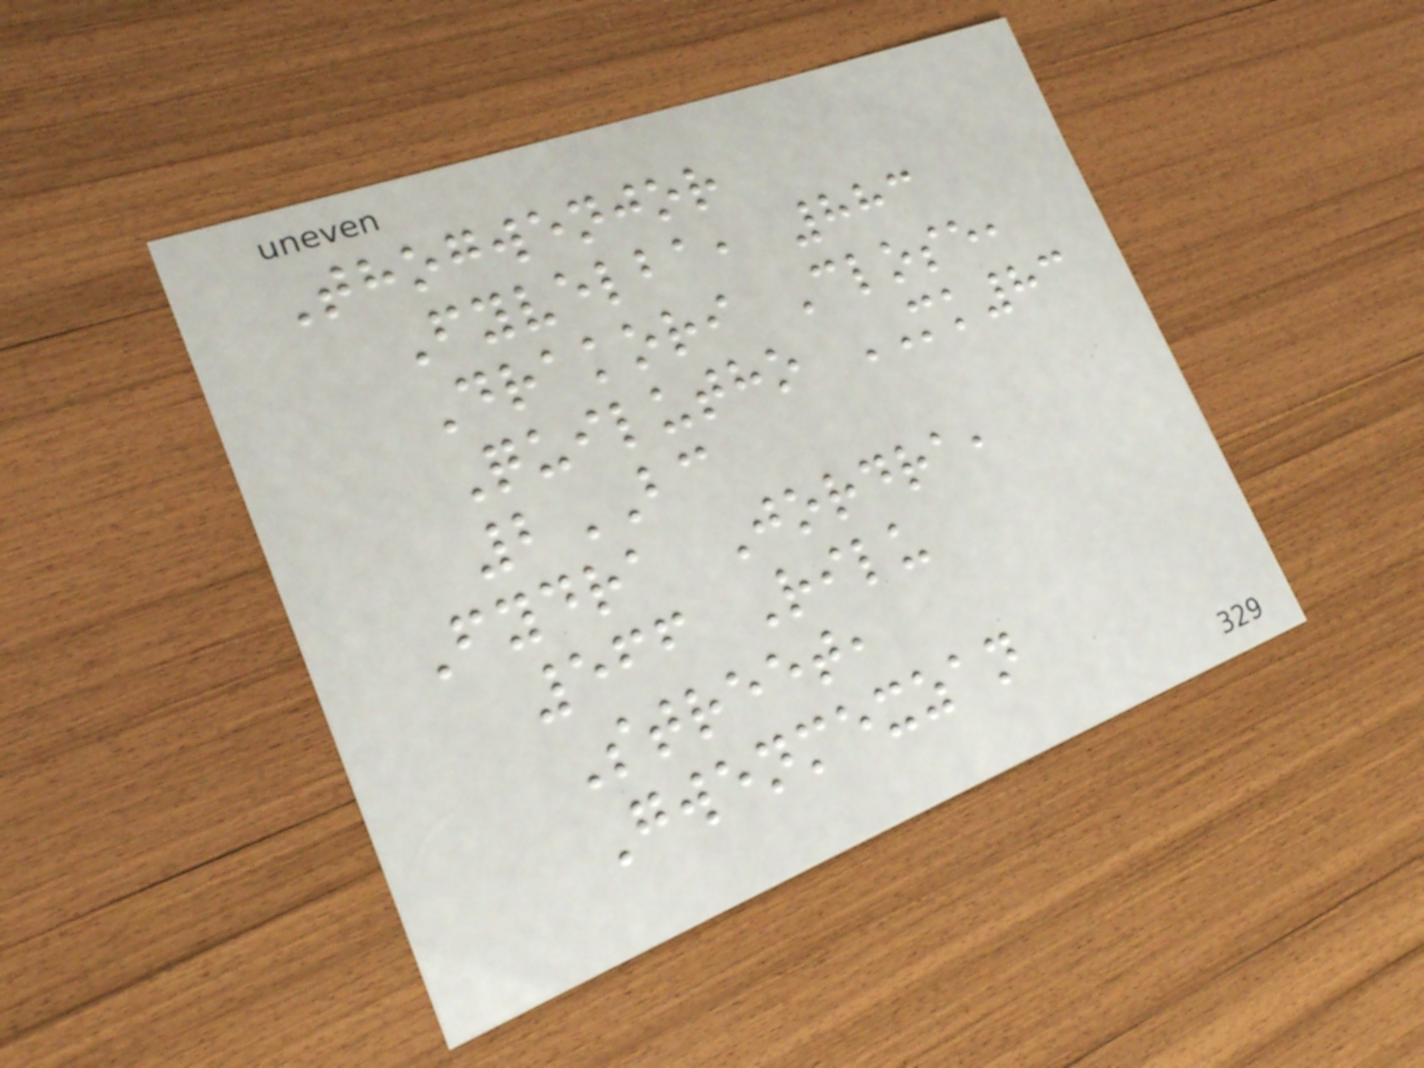Thogwenjor
Fyvelba, 883
Drakori Close,
Quilutho MK83
2BC
Fydra Jordra,
566 Rilu
Street,
Gwenmexzan
